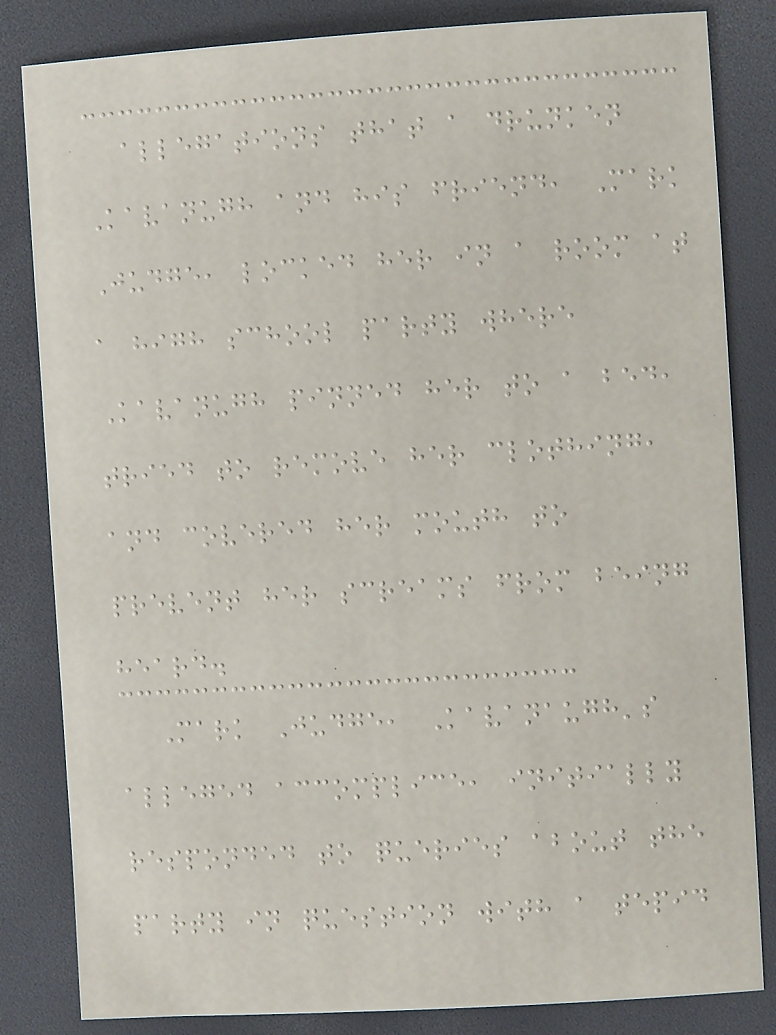allegations that a drunken
Kavanugh and his friend, Mark
Judge, locked her in a room at
a high school party where
Kavanugh pinned her to a bed,
tried to remove her clothing,
and covered her mouth to
prevent her screams from being
heard.
Mark Judge, Kavanaugh's
alleged accomplice, initially
responded to queries about the
party in question with a tepid
